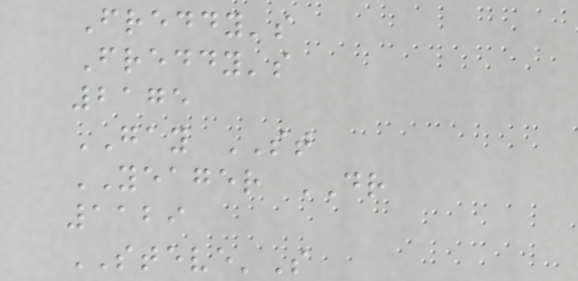Freddy's
Freddy's
2175
GAY ST
YEAGER DR
1129
STEVE'S
